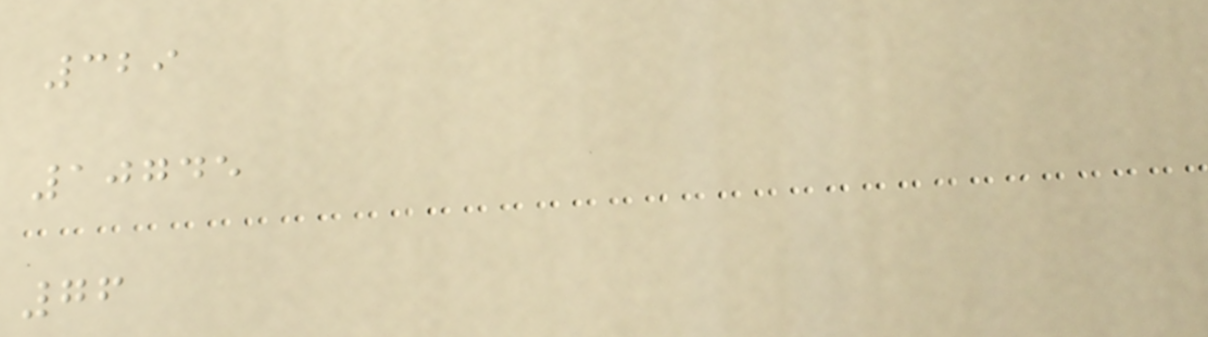329
10745
76
